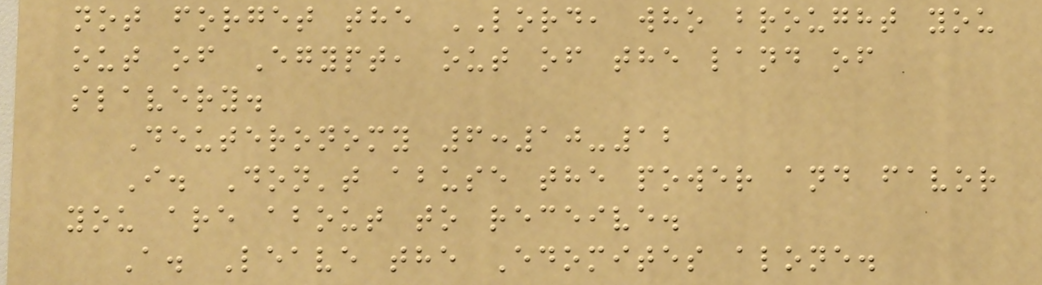not forget the LORD, who brought you
out of Egypt, out of the land of
slavery.
Deuteronomy 6:10-12
I. Don't abuse the power and favor
you are about to receive.
A. Leave the Edomites alone.
